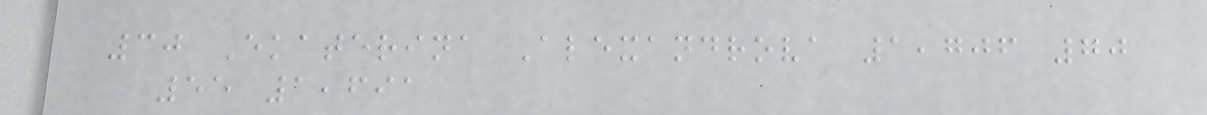30 Ekaterina Alexandrova 1,706 70
55 1,691
